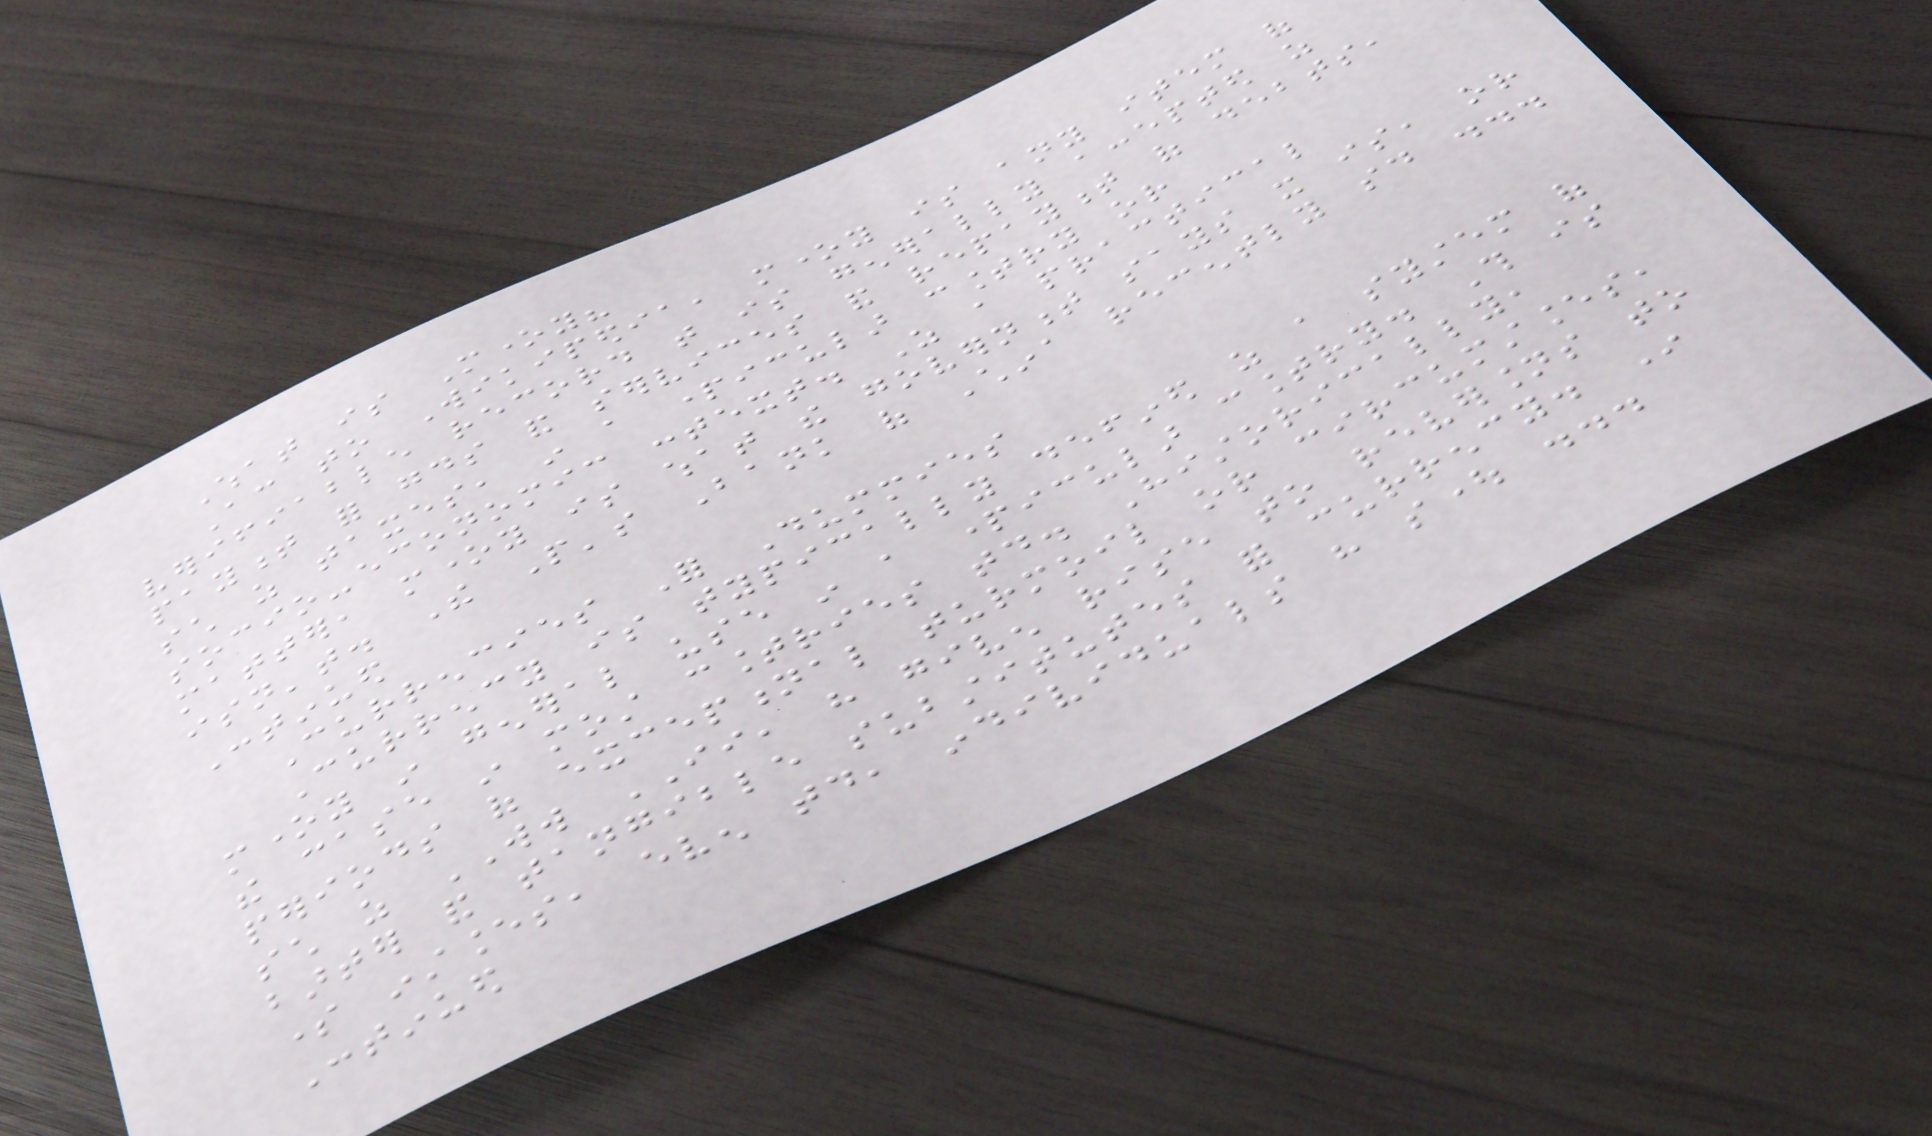What is Money?
According to Wikipedia, money is any item of
verifiable record that is generally accepted as
payment for goods and services and repayment of debts,
such as taxes, in a particular country or
socio-economic context. As a practical
matter, money is what the government says it is, or
isn't. The People's Bank of China recently said ...
Continued
Currencies For Dummies
Currency is typically defined as a system of
money in general use in a particular country. This is
the case in most countries today. Historically,
periods of exceptional turmoil or circumstances,
such as WW II, have given rise to reversions to
barter and tangible substitutes for currency. In
some instances, even today, individuals have sought ...
Continued
